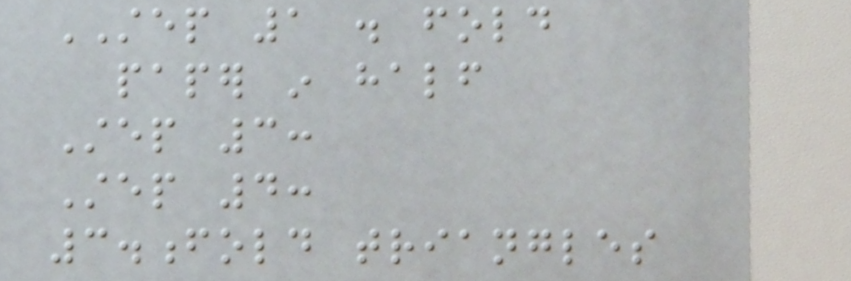STEP 1 . fold
paper in half
Step 3:
Step 4:
3.fold triangles
